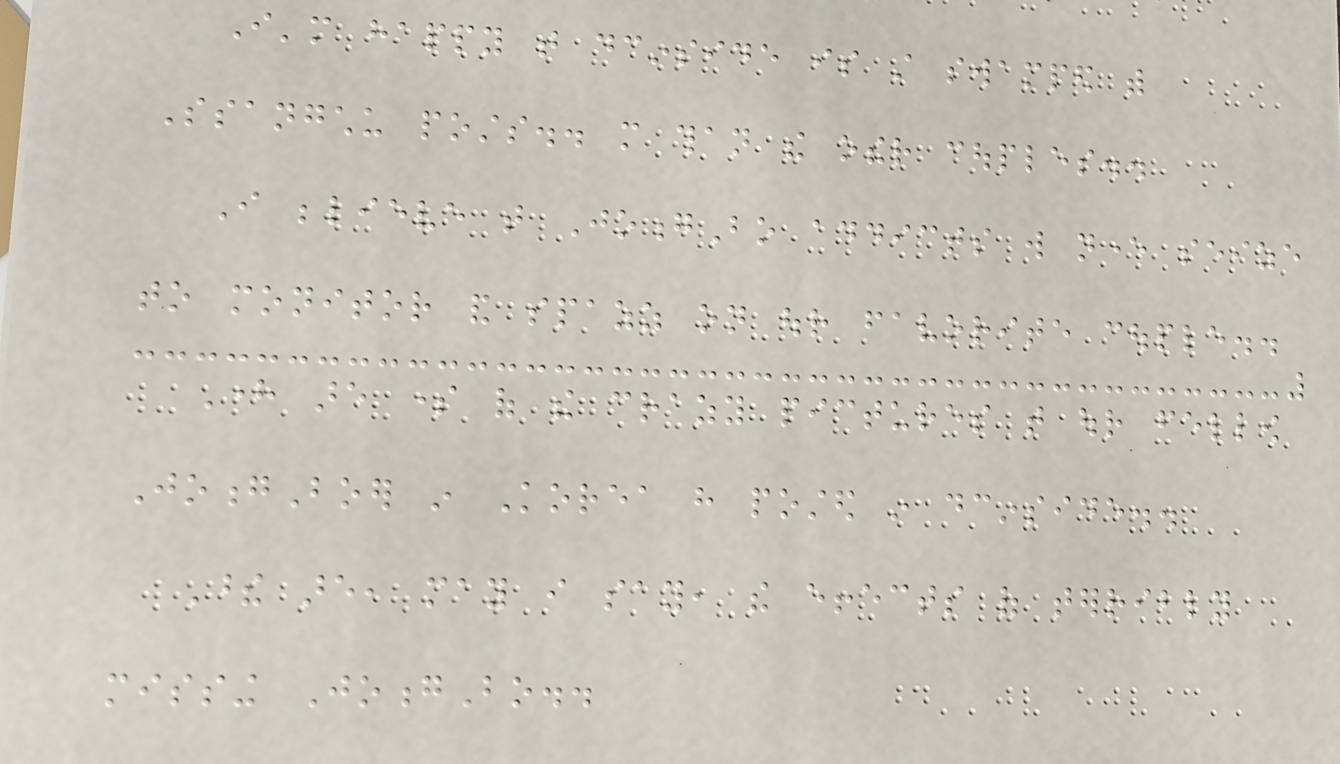I'm happy that dcinside is still swamped with
Ssangchu posts.. more than the other couples..
I believe that JoongBo addicts will never seize
to monitor and spazz on our favorite couple..
Here are some of the crazy pictures that our fellow
JoongBoer in Korea have posted in dcinside..
These are, may i say, the effects of terribly
missing JoongBo..
